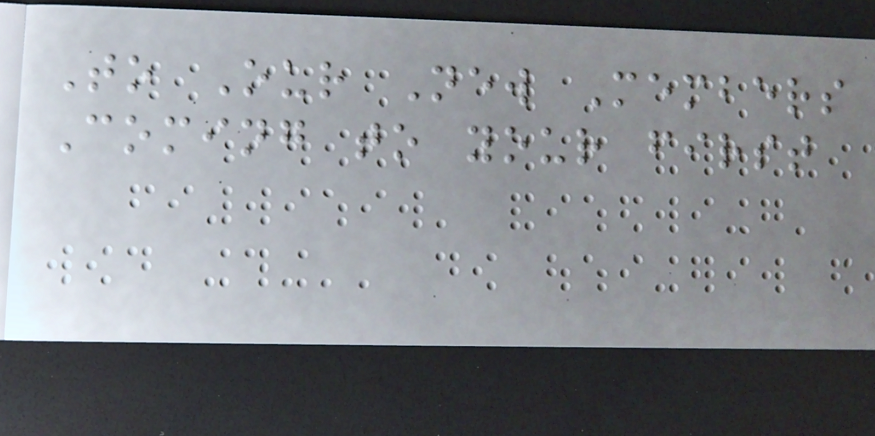To Our New Members
Coming to your first
